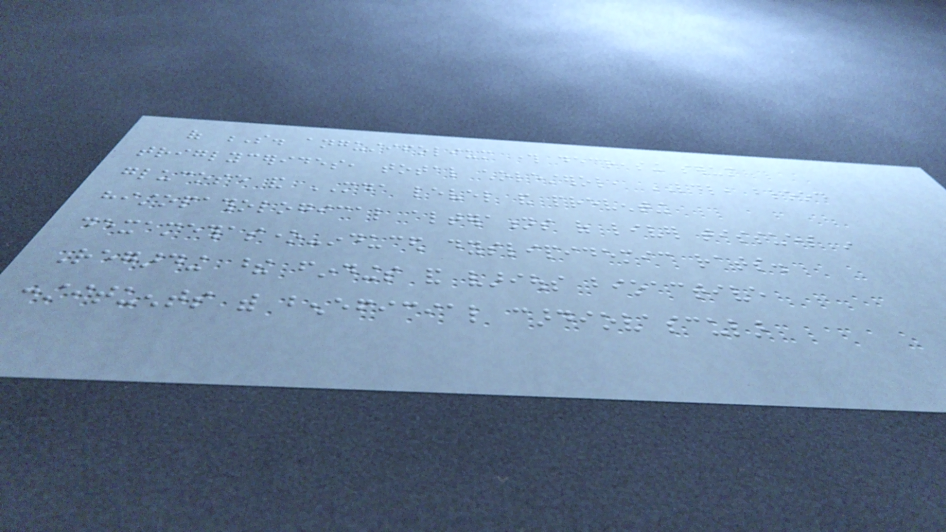of S. angustifolium through decreasing serum
triglycerides, total cholesterol, LDL, blood
glucose and MDA level and preventing
histopathological alterations of liver tissues in
dexamethasone-induced dyslipidemic rats.
Regarding these findings and various bioactive
constituents with beneficial cardiovascular
